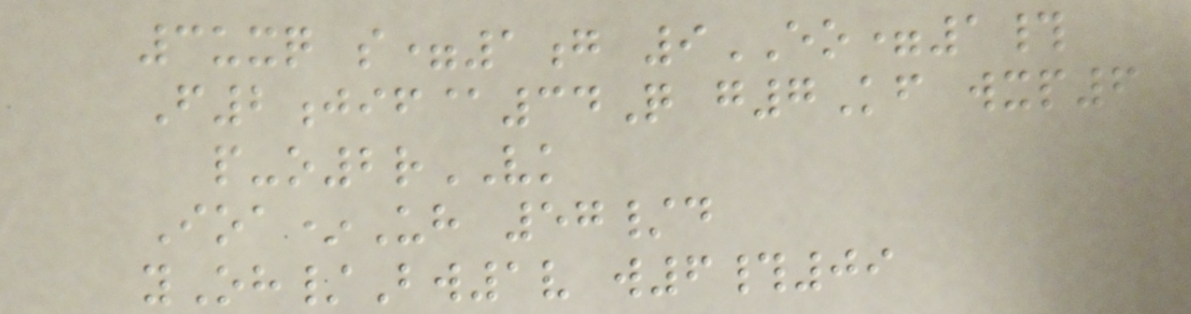3uxq s=1g 9EO=1#
F2jif@34Q g7Kf wxp6
p-o2rVK
Ioa*Uh 57/d
yOh/Bw1v w6#09
